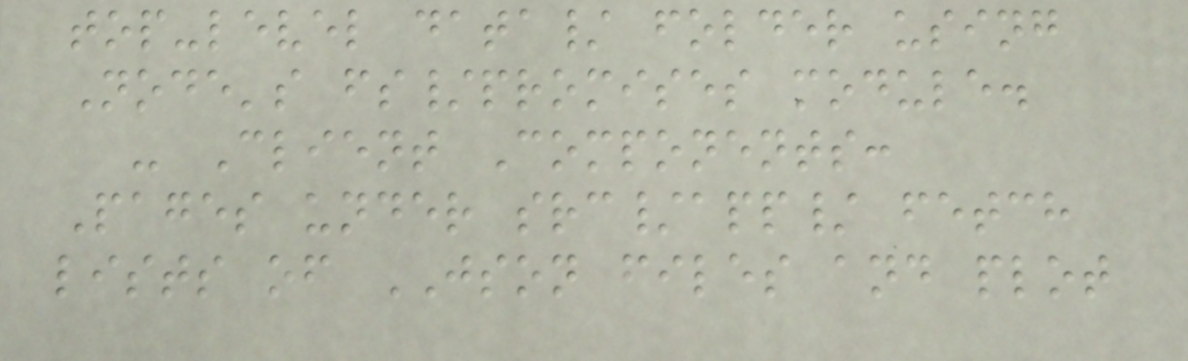top-level data/ folder using
Node's fs/promises module.
- Client Components:
Pages under src/app/ fetch
lists of JSON files and plot
